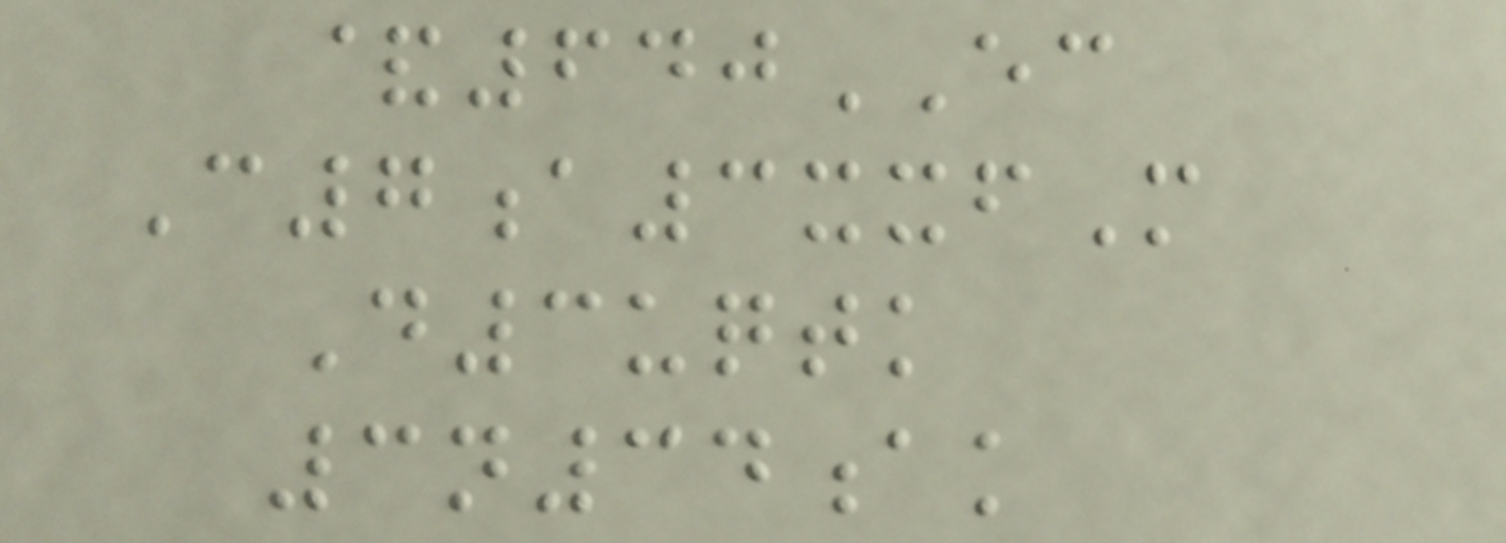&640EC
C7a3xxfM
D3uqtk
3n34ak
